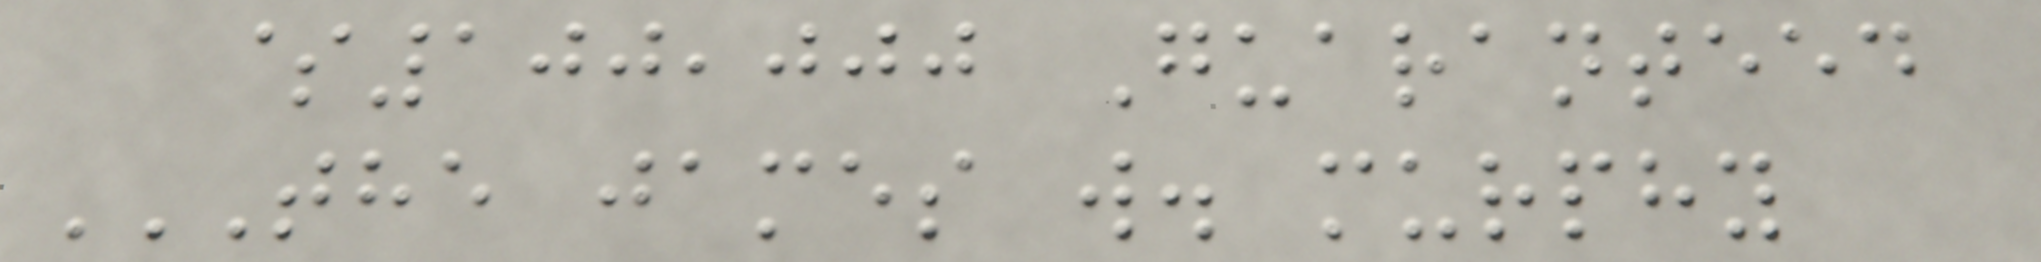$100,000 Guaranteed
THE JAMES W. MURPHY
